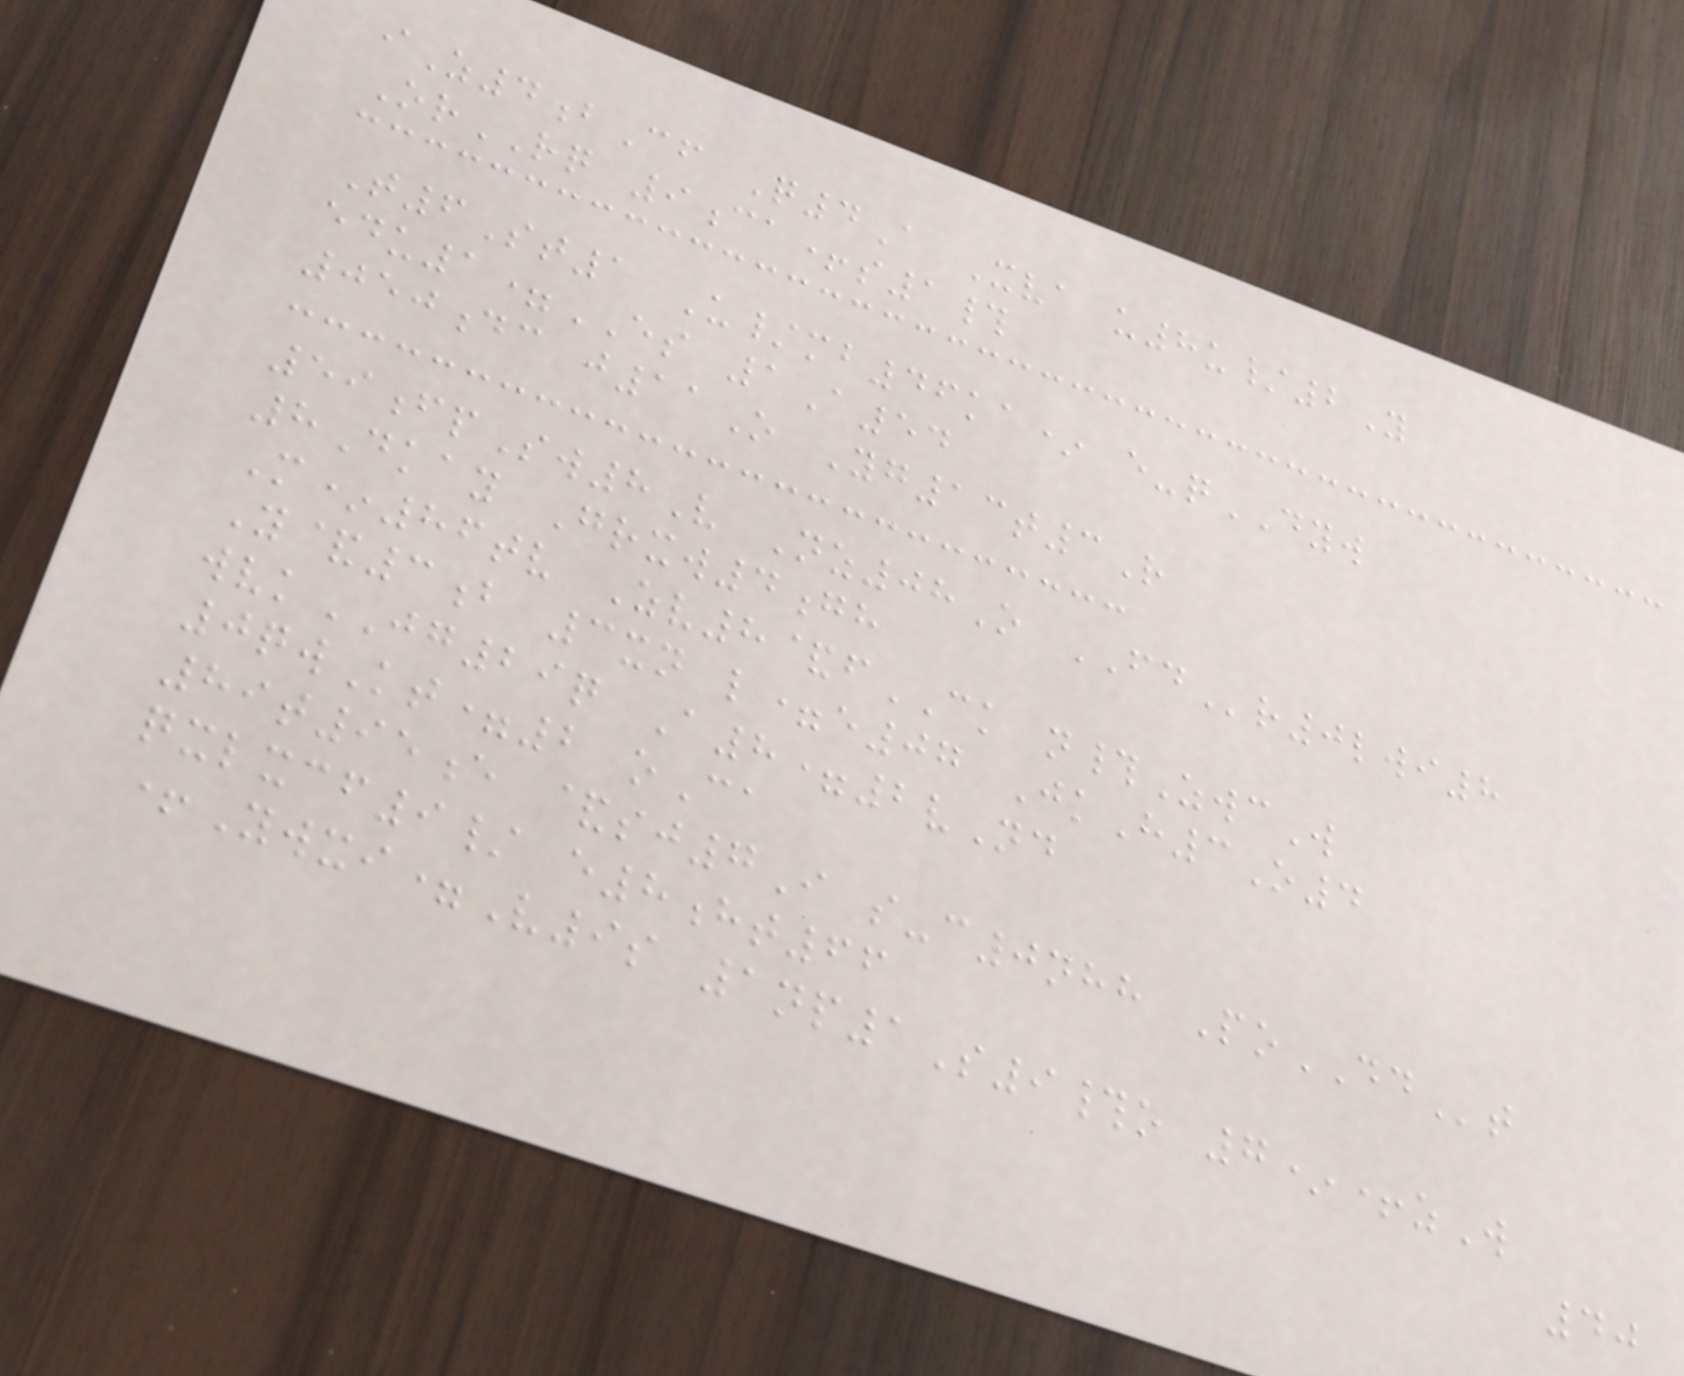iZ4bCf Q4A Xva u8u/2Y
OrRQ 9ca+s1#
T6St1 U/mb46ka* e-qDYW
edu1=ES 1A54
050dc j11O Yg13t3R
59fpSw8V Nz08O FDr0lwi8
8Dkay Grxw4gh
M*86tv Zv8&fCK n#ZwcW
Y&3b 3xn l=e07 JkH3O4
wvkJG29q A8=2vNd
0qwKt=2 oCa
89t95e &sj7I s-c0nhh PoDDt
qxlxcf9/ e8ht66
+Ywxi=V9s 1np1S9#o 7*+zW
40
